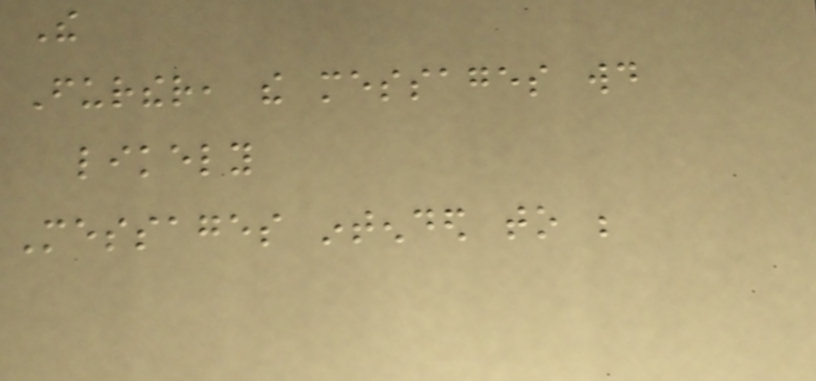The
Further, the messages would
likely
Messages intended to be
